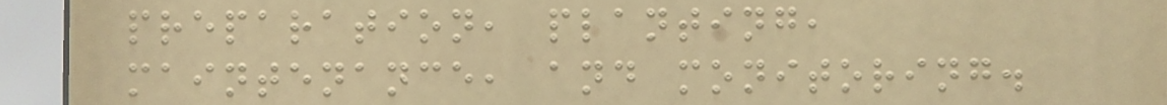preparation, planting,
maintenance, and monitoring.
